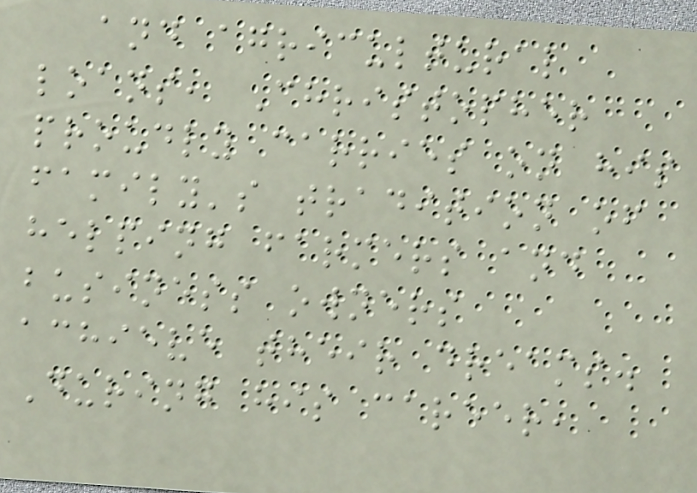and agricultural
loans, Christopher
proudly carries on his
family's tradition of
helping farmers and
business owners
achieve their dreams.
During his career,
